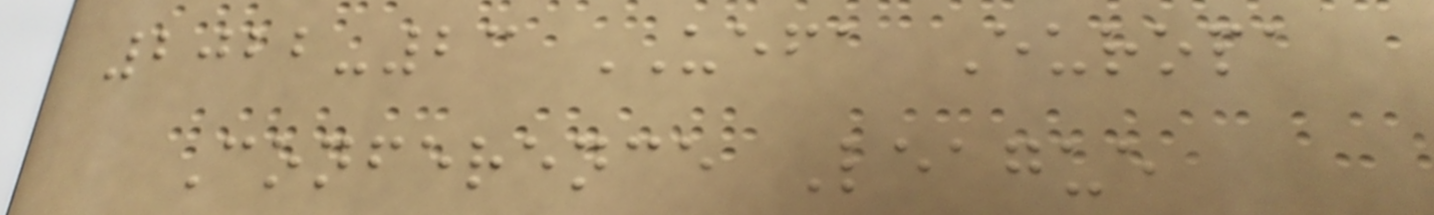2022-23 UEFA Europa
Conference League
